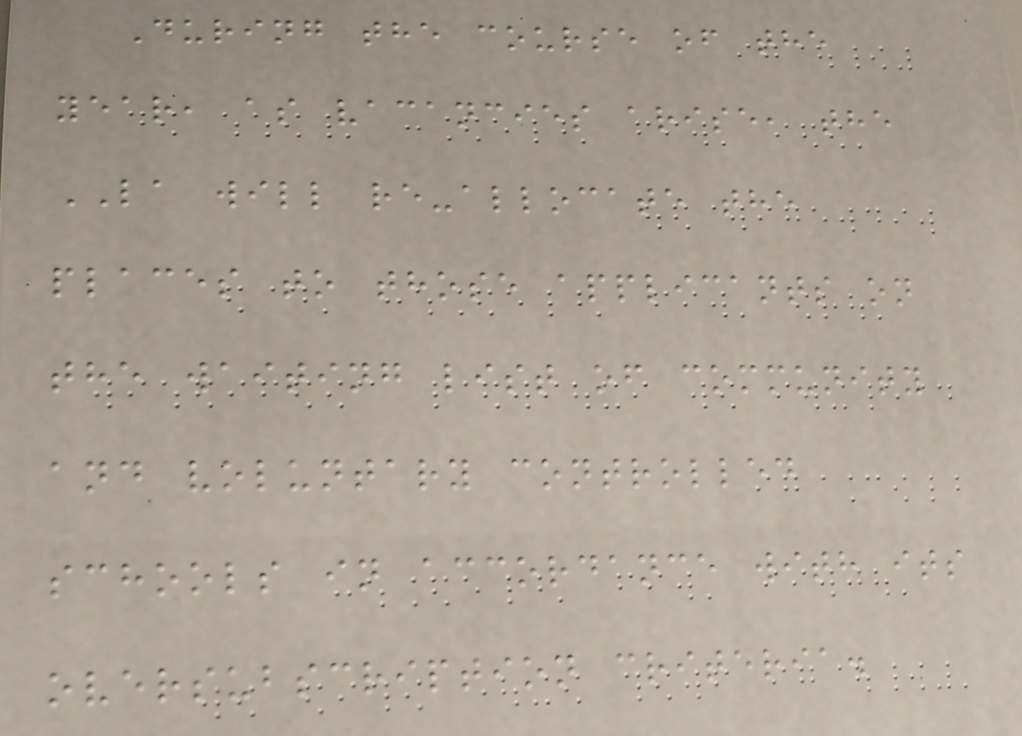During the course of the
year, as vacancies arise, the
LA will re-allocate the
places to those applicants on
the waiting list of community
and voluntary controlled
schools in accordance with its
oversubscription criteria.
